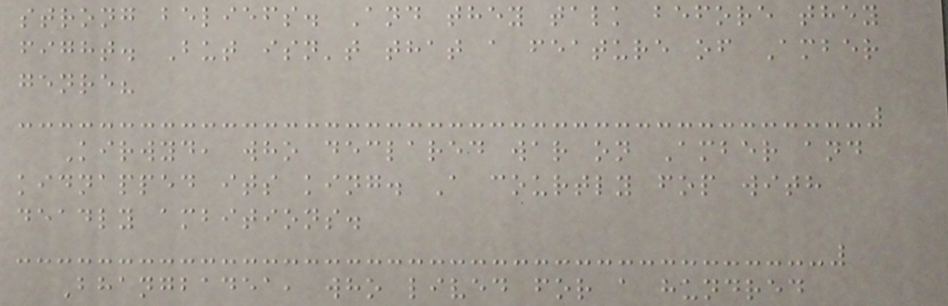strong beliefs. And they talk before they
fight. But isn't that a feature of Amber
genre?
Kirwyd, who declared war on Amber and
kidnapped its king. A courtly fop with
deadly ambitions.
Bhangbadea, who lived for a hundred
